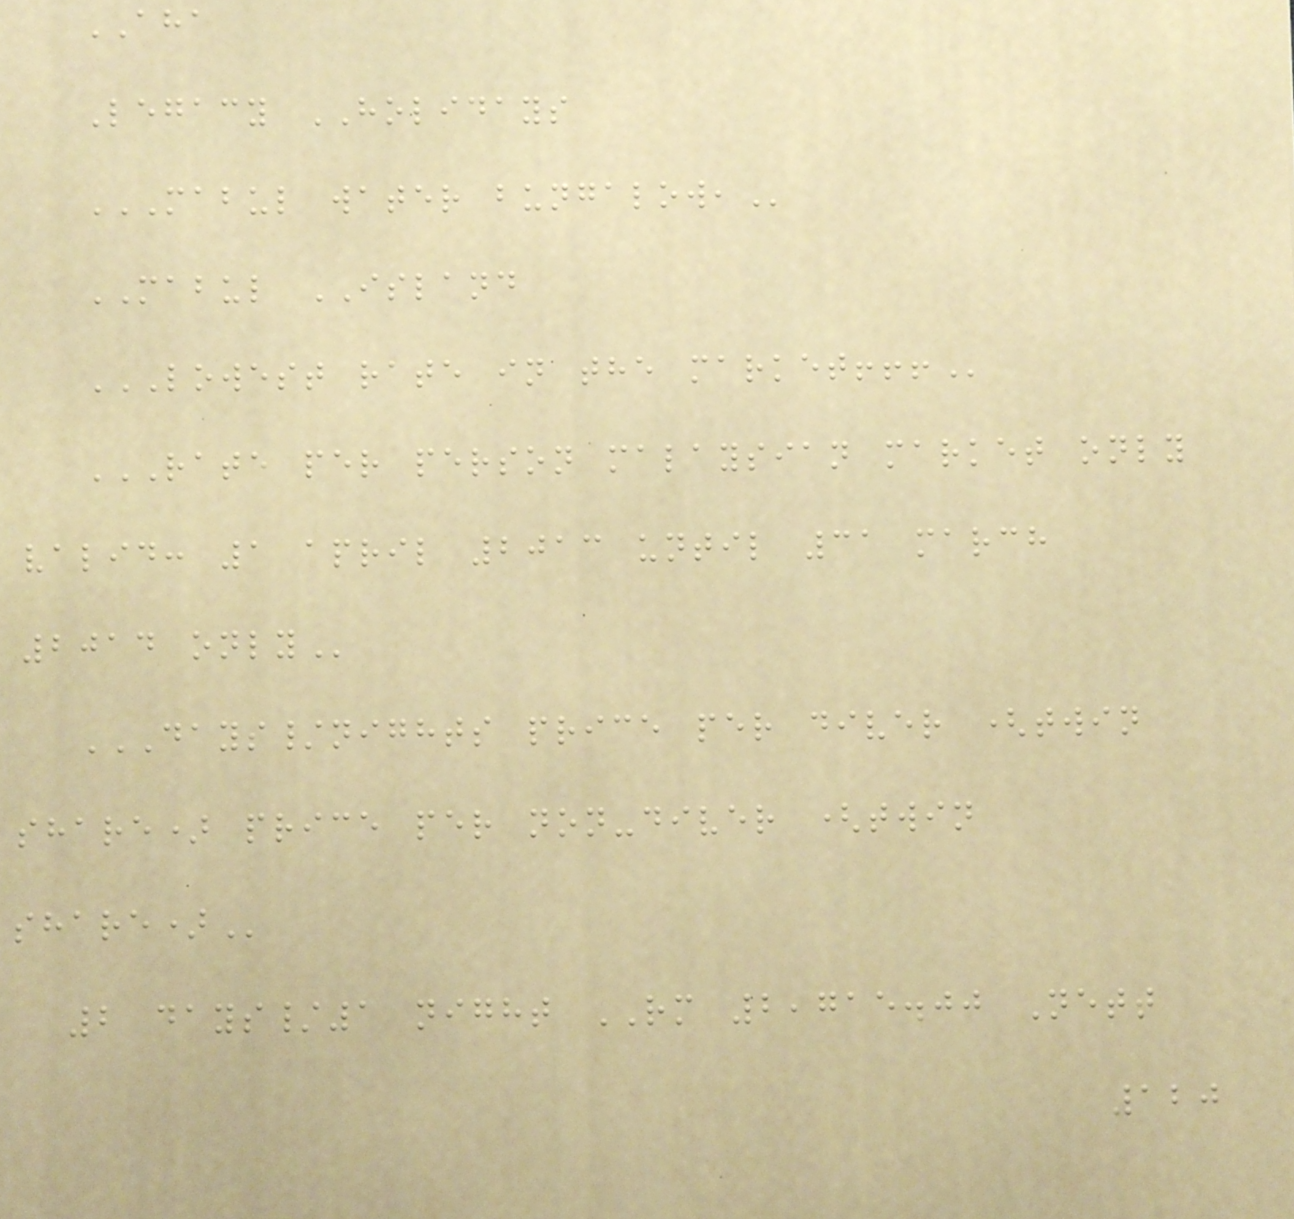AHA
Legacy HOLIDAYS
MABUL WATER BUNGALOW,
MABUL ISLAND
LOWEST RATE IN THE MARKET!!!
RATE PER PERSON MALAYSIAN MARKET ONLY
VALID: 1 APRIL 2013 UNTIL 31 MARCH
2014 ONLY
DAYS/NIGHTS PRICE PER DIVER (TWIN
SHARE) PRICE PER NON-DIVER (TWIN
SHARE)
2 days/1 night RM 2,715.00 Nett
120
